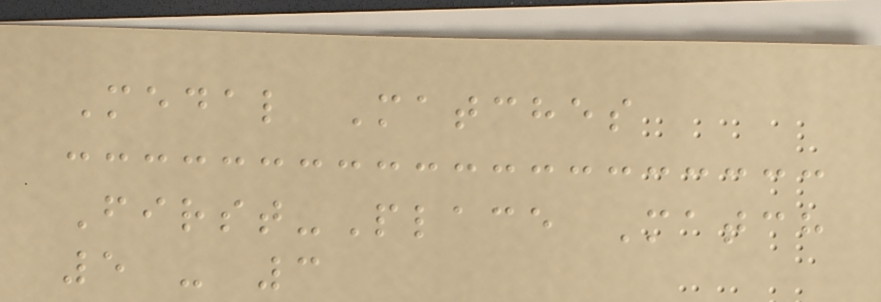Medal Matches
First-Place Match
5 - 3
